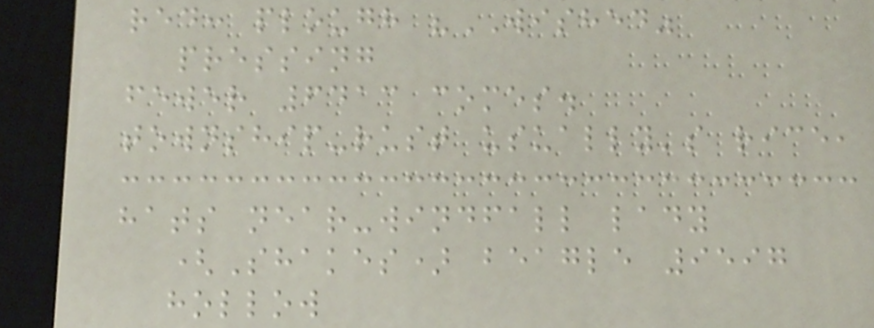red: plough "WISHED"
pressing
fewer 6413 comes.
township-rust usually's rice,
hats near-windfall lady
(Shakes) beagle 9597
hollow
